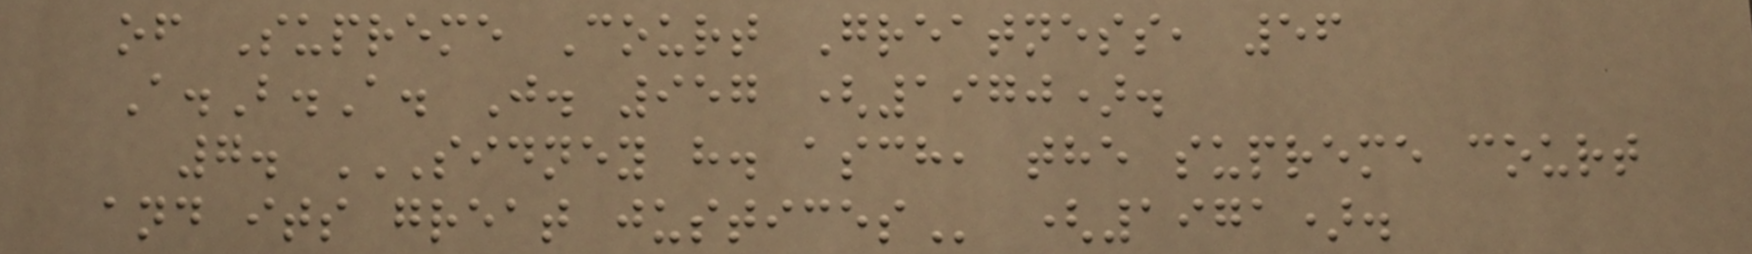of Supreme Court Greatness, 56
A.B.A. J. 957 (1970).
7. SIDNEY H. ASCH, THE SUPREME COURT
AND ITS GREAT JUSTICES (1971).
